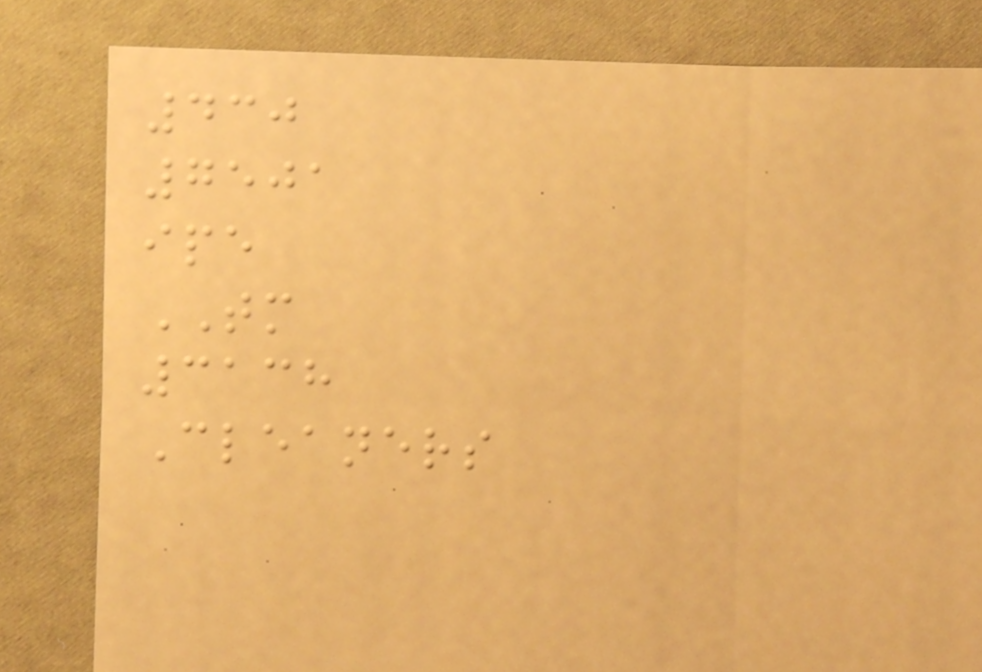430
7501
ipe
TM
3138
Cleaners
